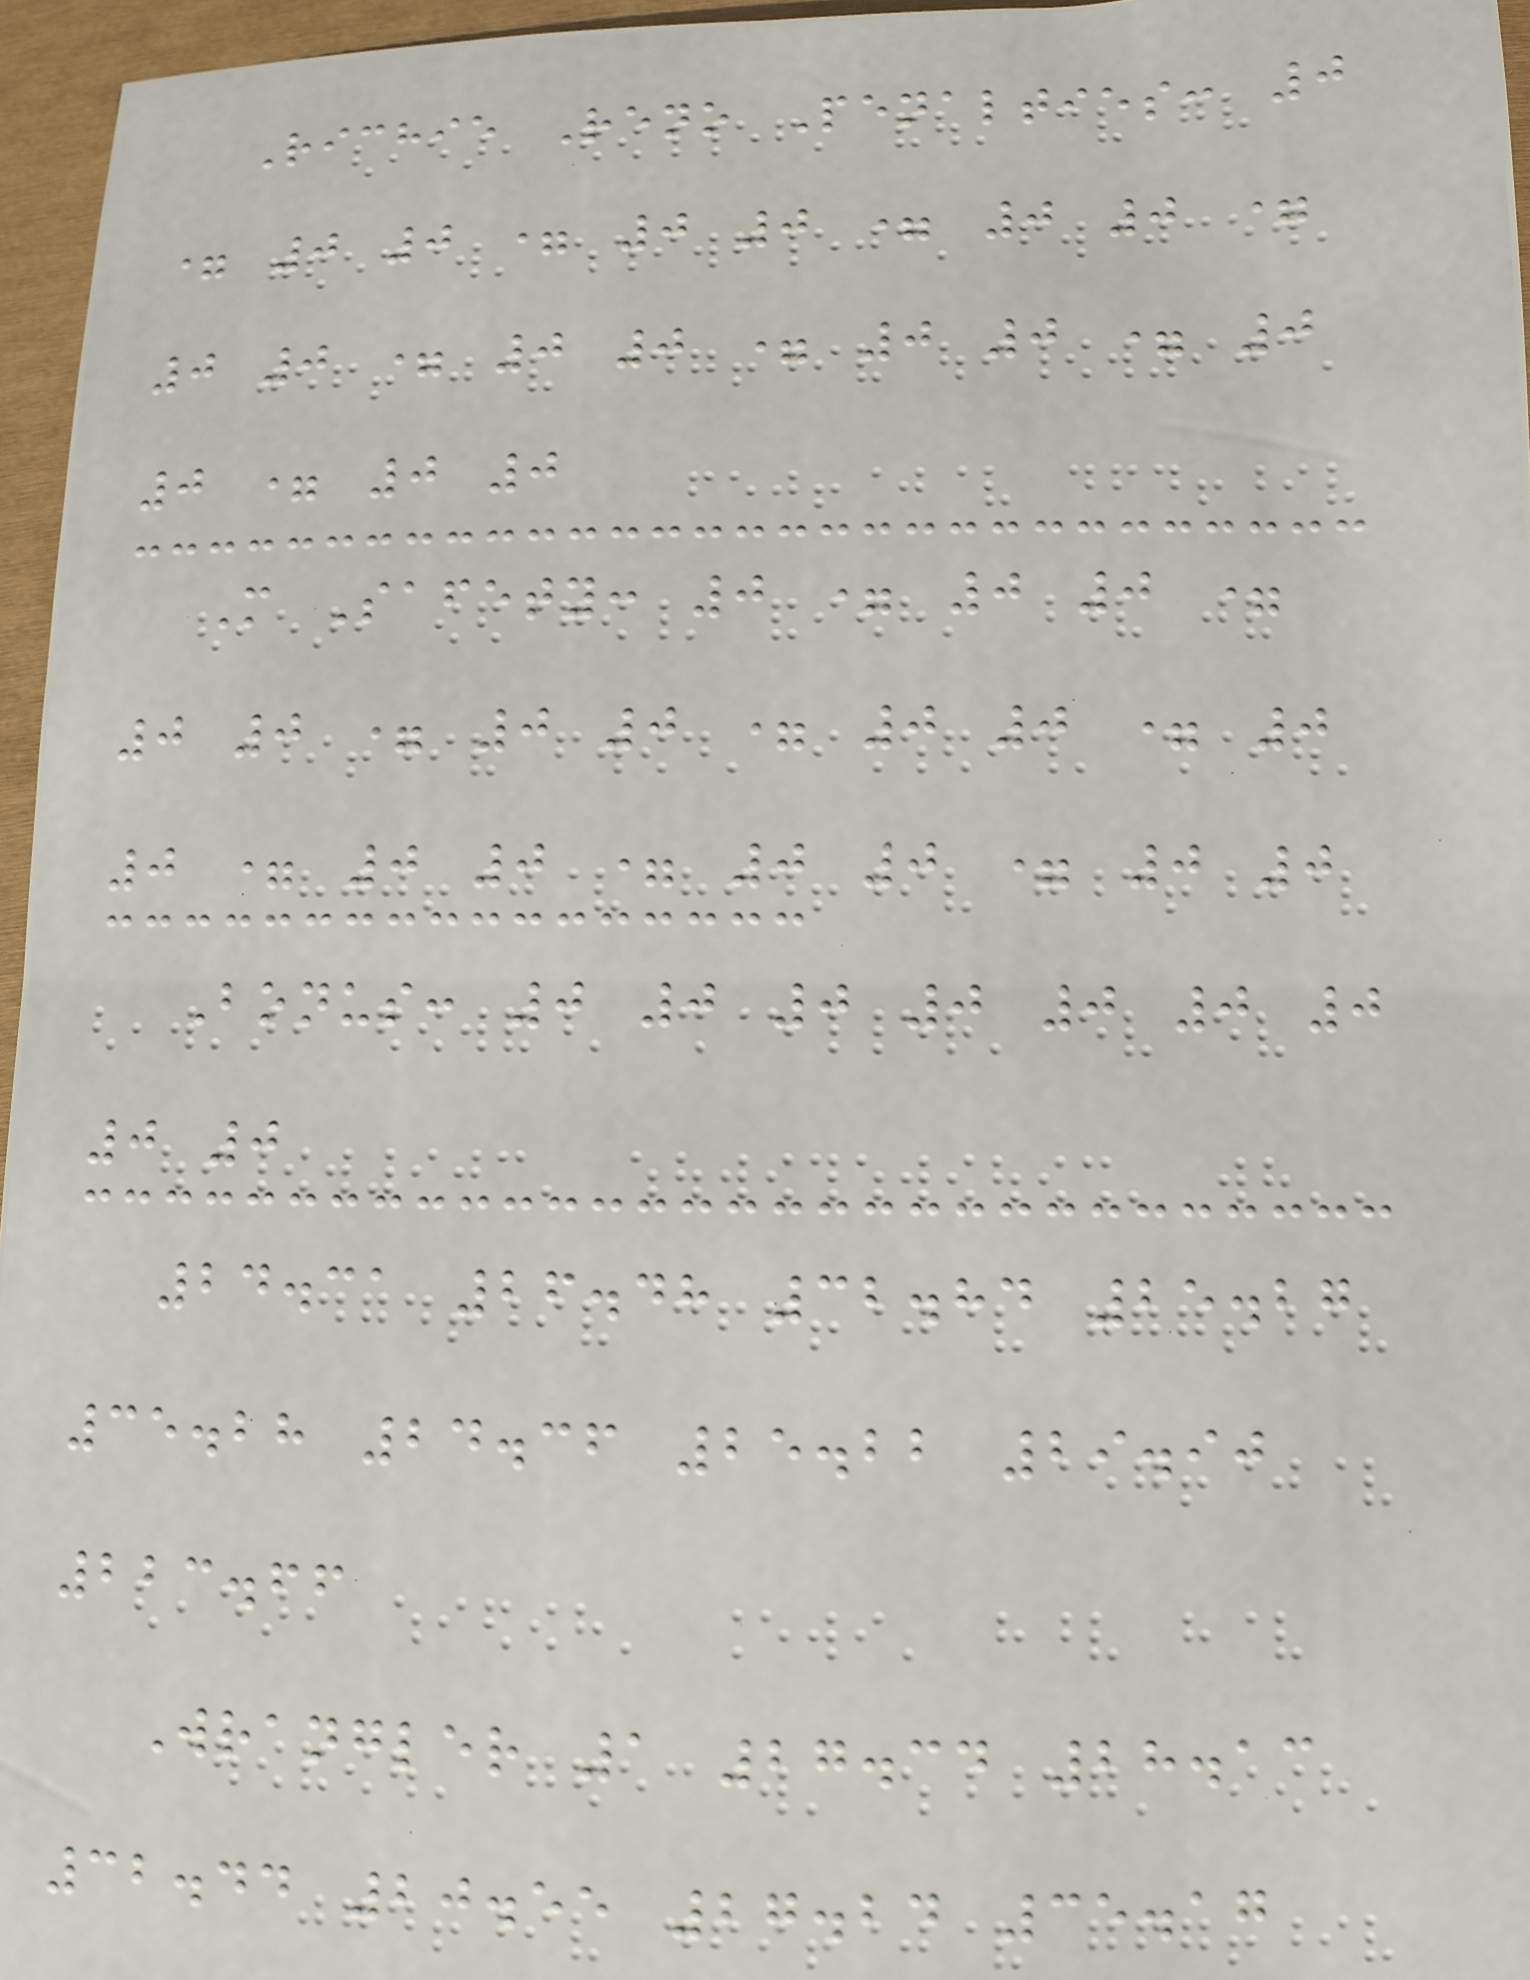Richie Reno Penalties: 0
= 0 0 = 0 0 = 0 0 =
0 0 = 0 0 = 0 0 = 0
0 = 0 0
M Safety: 0 = 0 0 =
0 0 = 0 0 = 0 0 = 0
0 = 0 0 = 0 0 = 0 0
Bonus: 0 0 0 0 0 0 0
0 0
24.31 26.48 32.84 25.27
35.28 24.36 25.22 29.90
223.66
Wrangler 1 27.34 28.13
32.44 20.55 27.24 35.17
